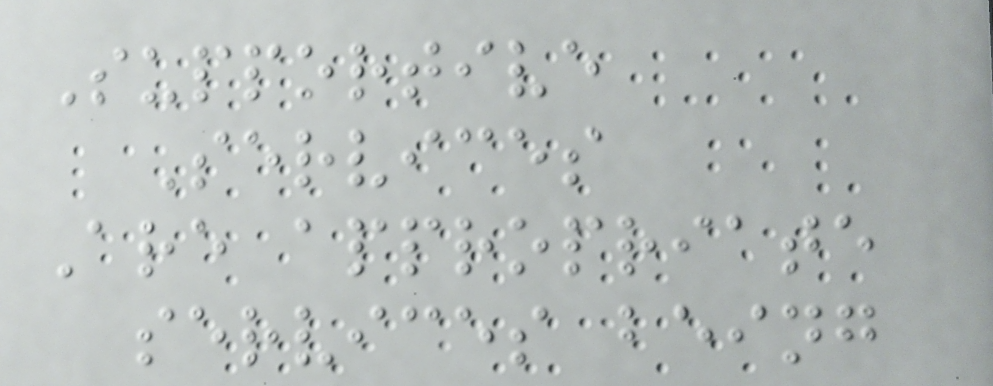Supportive
Services
Are appropriate
services being
